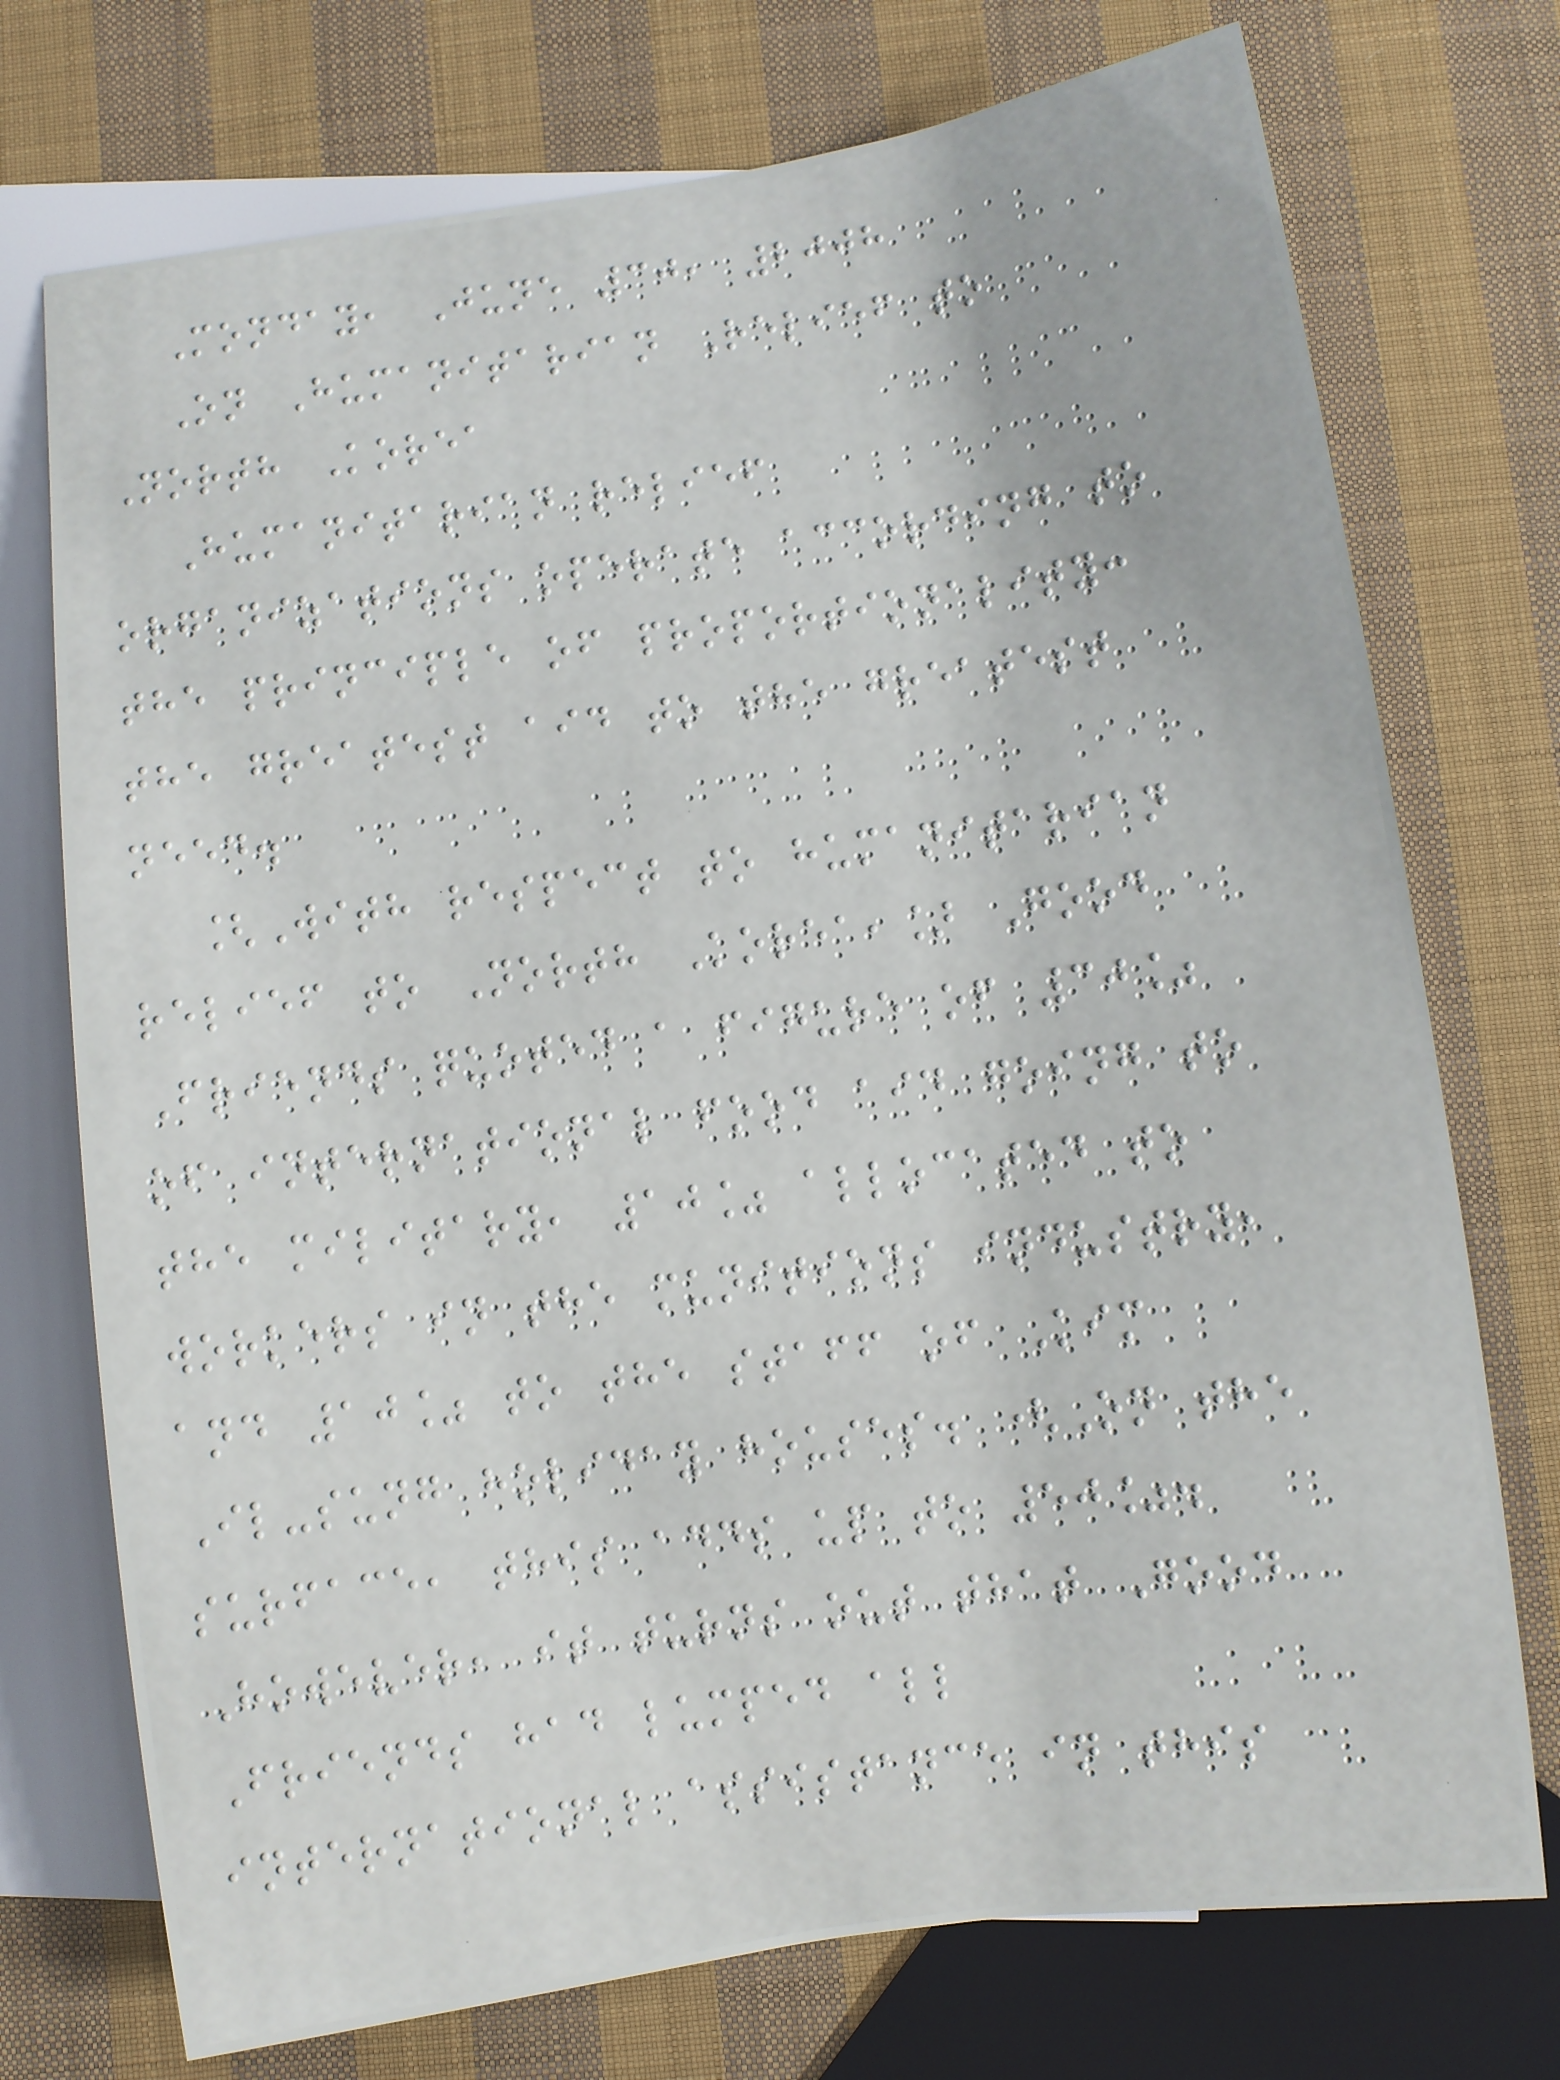Monday, June 30, 2008
On Humanitarian Relief to
North Korea
Humanitarian relief
organizations operate according to
the principle of proportionality:
the greatest aid to the greatest
need.
[With respect to humanitarian
relief to North Korea,] Good
Friends quoted a figure of 30%
of international food aid going to
the military, 10% allocated to
workers in the munitions industry,
and 10% to the staff of Kim
Il-sung holiday houses. (On the
surface, this adds up to 50%.
However, it turns out that Good
Friends had lumped all
international assistance in this
